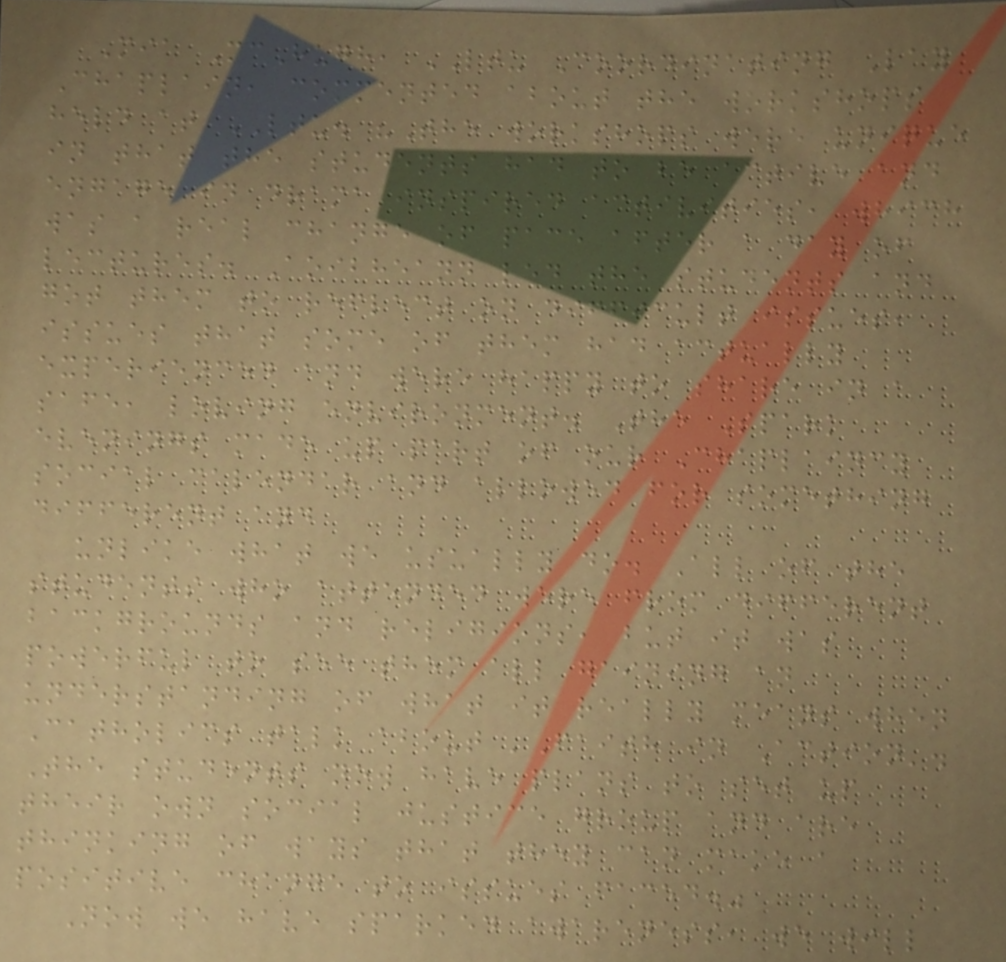Mia McHugh, LTU Coordinating Lay
Chaplain, commented about the workshops
held at LTU. "The workshops were unique
in that the students had to be active and
engage in drama inspired activities, which
was a real change of pace after a day of
lectures. Aoibheann led the students and
got them to reflect on difficult issues,
issues that some of them had actually
experienced and were happy to share in a
safe, loving environment. The Spark
evenings made up part of our Chaplaincy
social calendar and allowed for something
different and
unlike what we usually do. All of the
students who attended were from different
backgrounds and religions, but it was
powerful to see them all gaining an
understanding of what it really means when
Catholics talk about 'Faith in Action'.
The students now have plans to set up
their own social justice group and are
thinking of ways that they can make a
positive change to issues faced."
Now we have sparked awareness, we will
